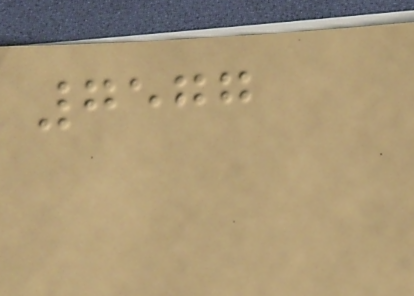7577
